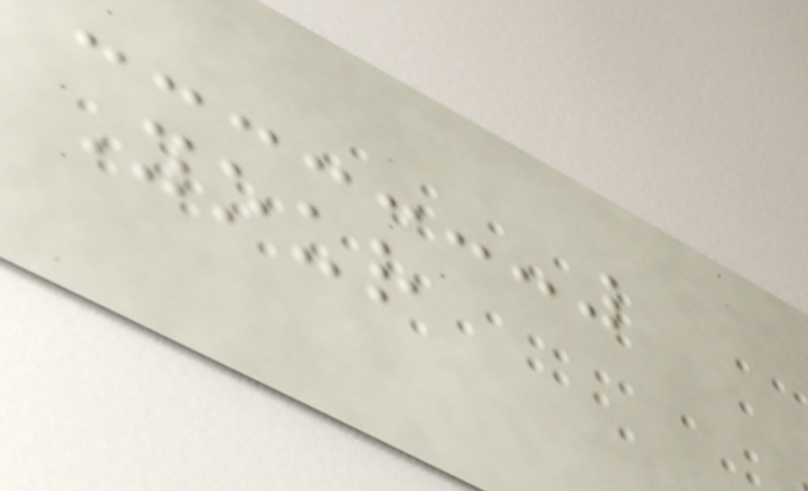Your
